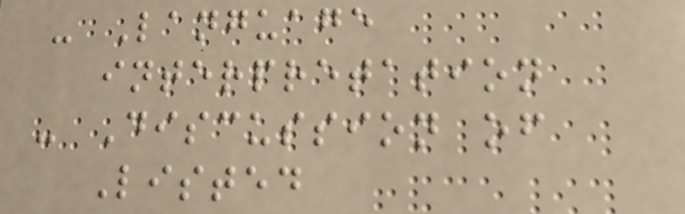- Language
interpretation
- Discussion of
Listed
